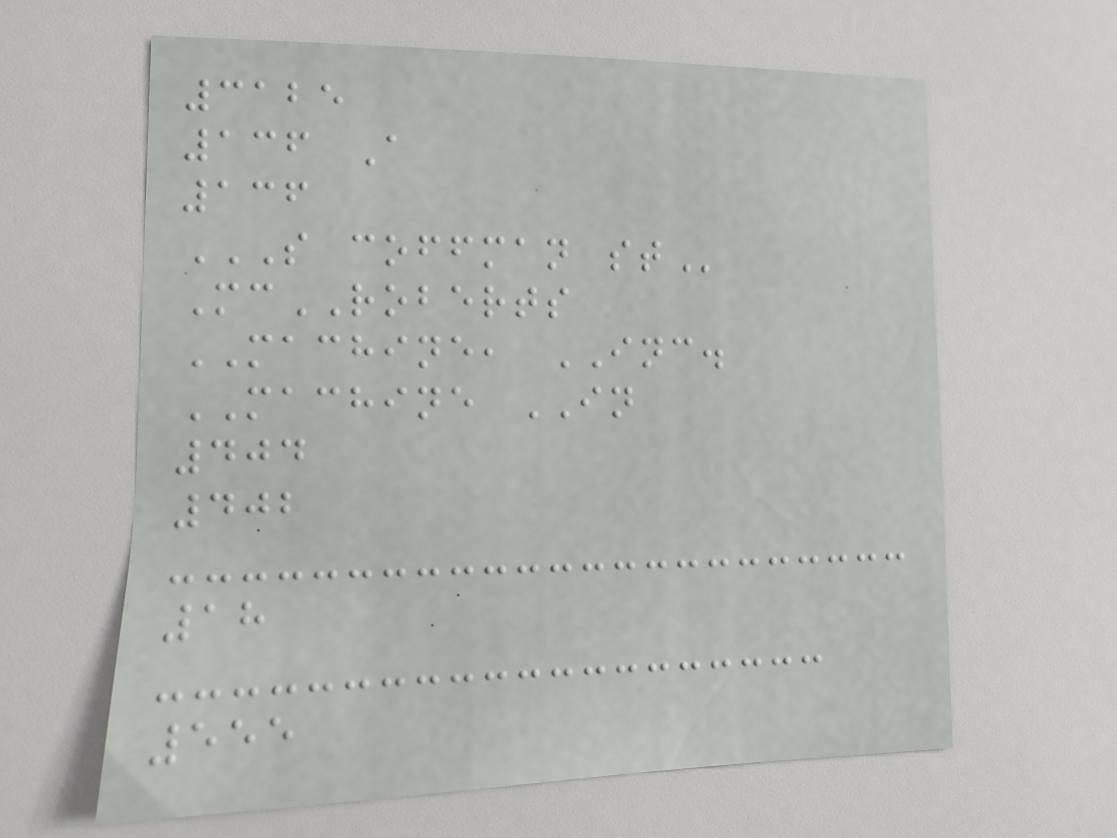3125
136 A
136
S COFFMAN ST
McROBERTS
MACHINE, INC.
MACHINE IN
404
402
18
555
